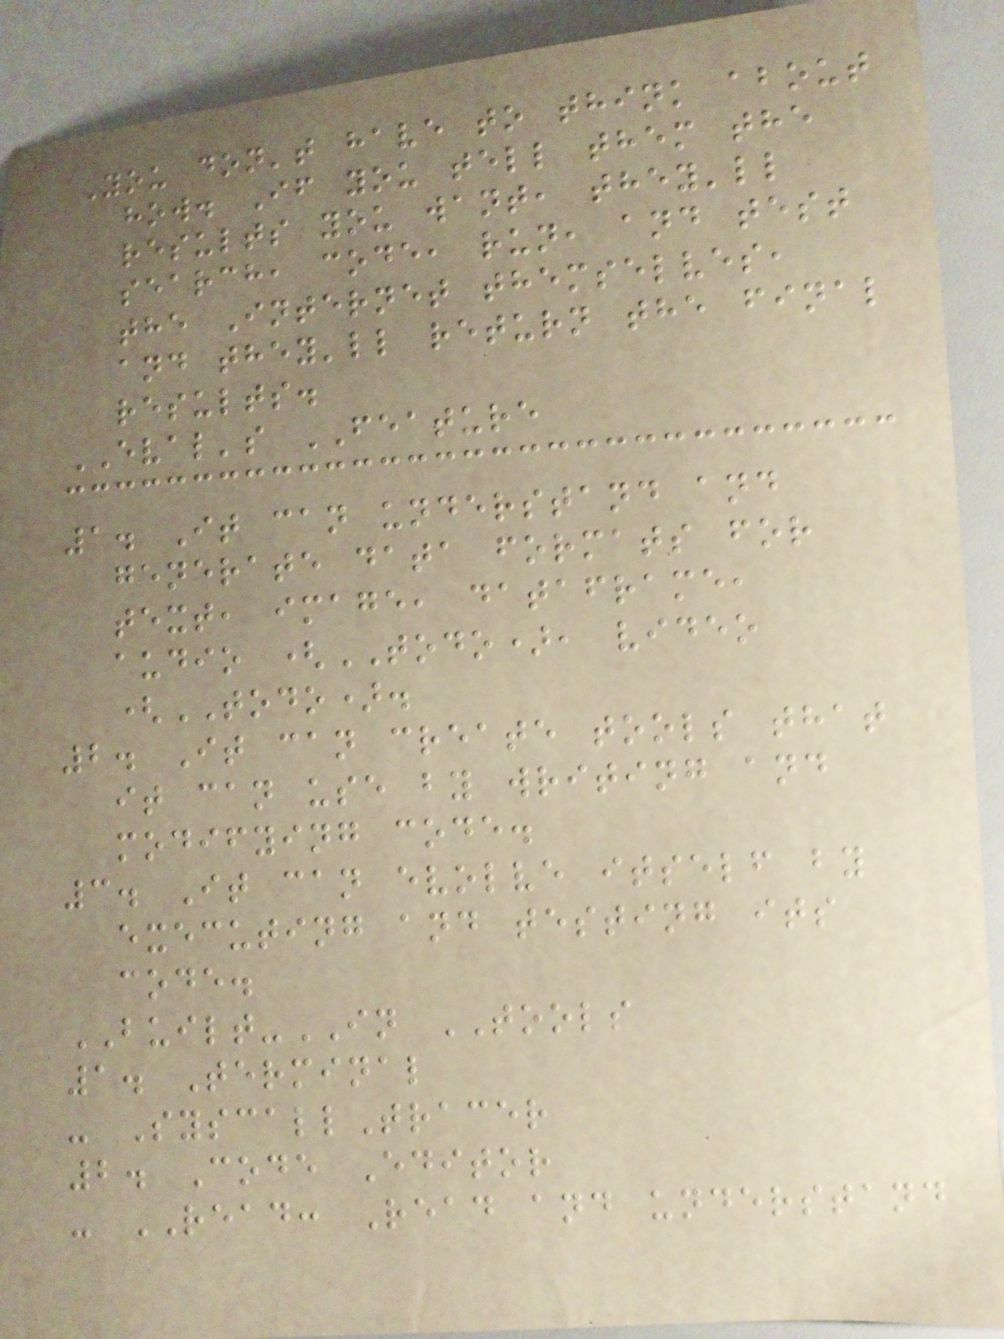You don't have to think about
how. If you tell them the
results you want, they'll
search, code, run, and test
the Internet themselves,
and they'll return the final
results.
EVAL's FEATURE
1. It can understand and
generate data formats for
text, image, dataframe,
audio (TODO), video
(TODO).
2. It can create tools that
it can use by writing and
modifying code.
3. It can evolve itself by
executing and testing its
code.
BUILT-IN TOOLS
1. Terminal
- SyscallTracer
2. Code Editor
- READ: Read and understand
